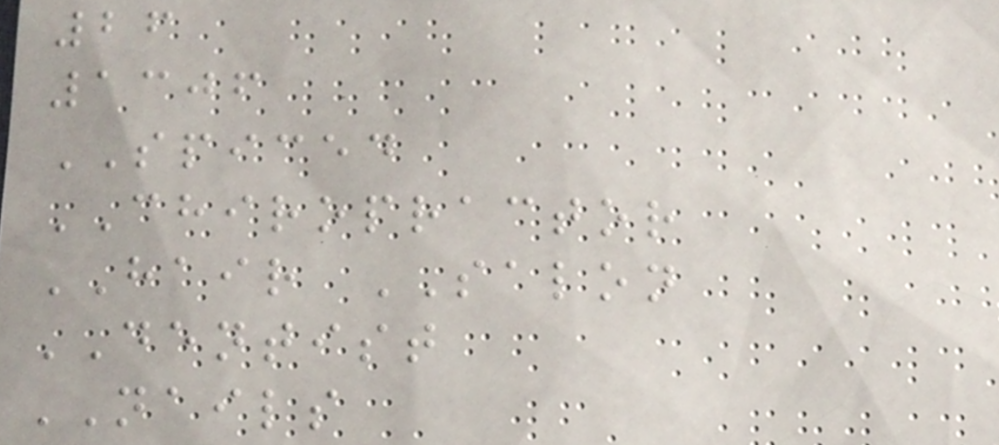26
1306
SPICED
CHIROPRACTOR
HAIR SALON
DENTIST
NAILS
